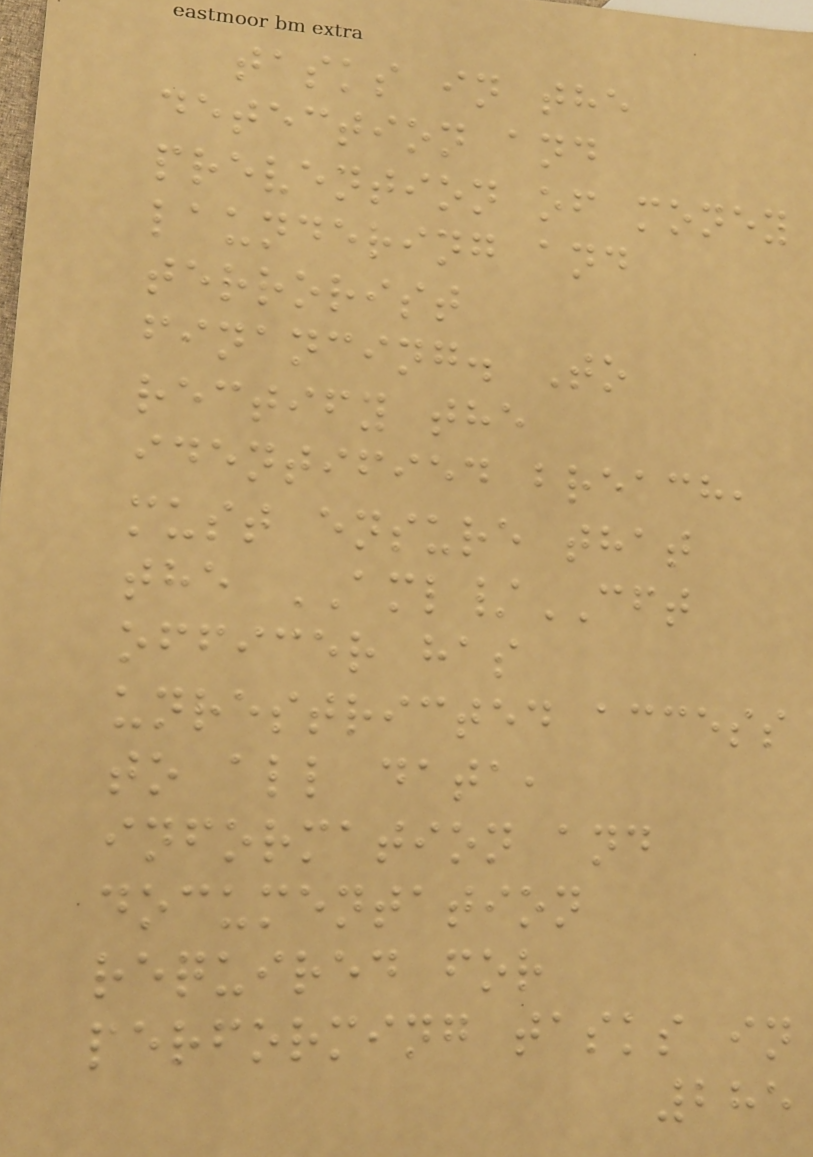tasks in the
detection and
prevention of money
laundering and
terrorist
financing. To
rectify the
identified breach,
must ensure that
the AML/CFT
officer has
unrestricted access
to all data,
information and
documentation
required for
performing tasks in
285
